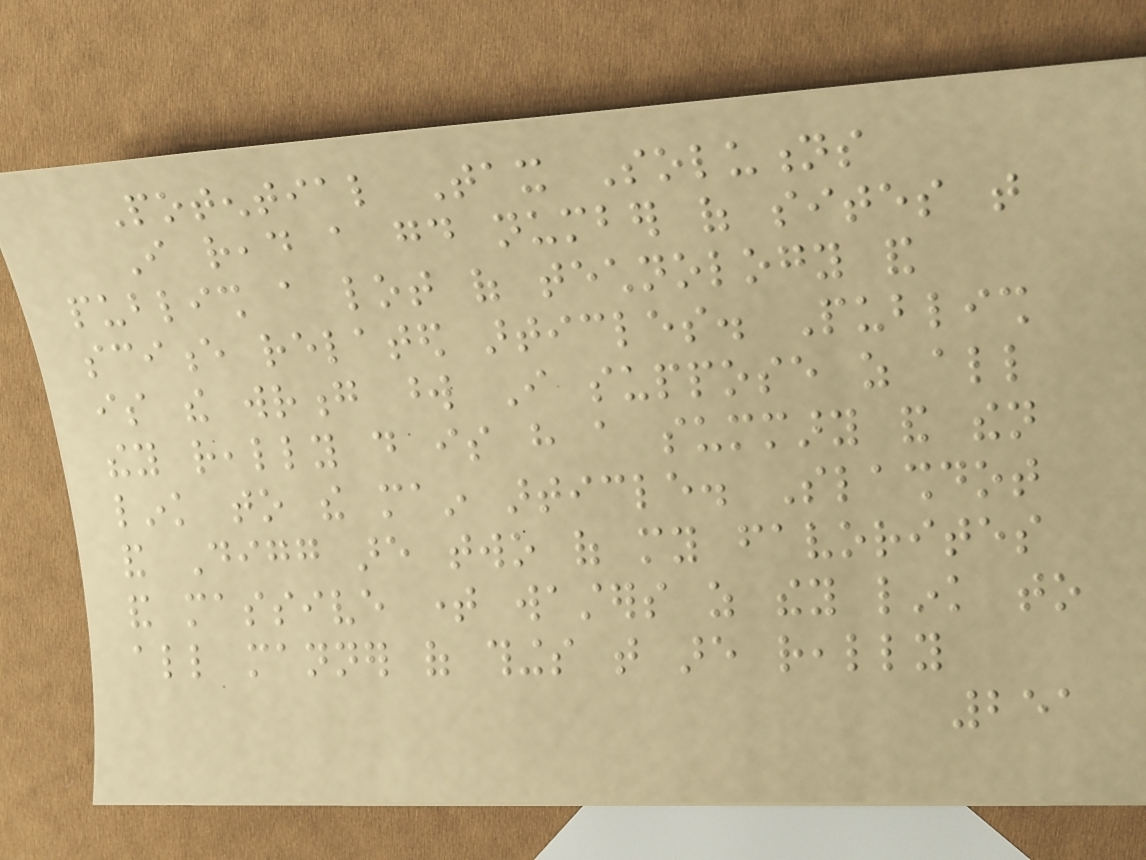Potential Tax Solutions
I read a good number of sites that
publish a lot of technology and
science related articles. Publish
is the wrong word I suppose as all
they really do is have a summary and then
link to the main article. Slashdot
and Digg are two of my favorites
and massive time wasters as they link to
all manner of things that are really
251
